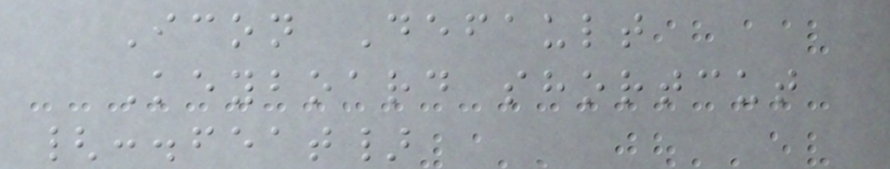Icon Default
Keyboard shortcut
{:.feat}
